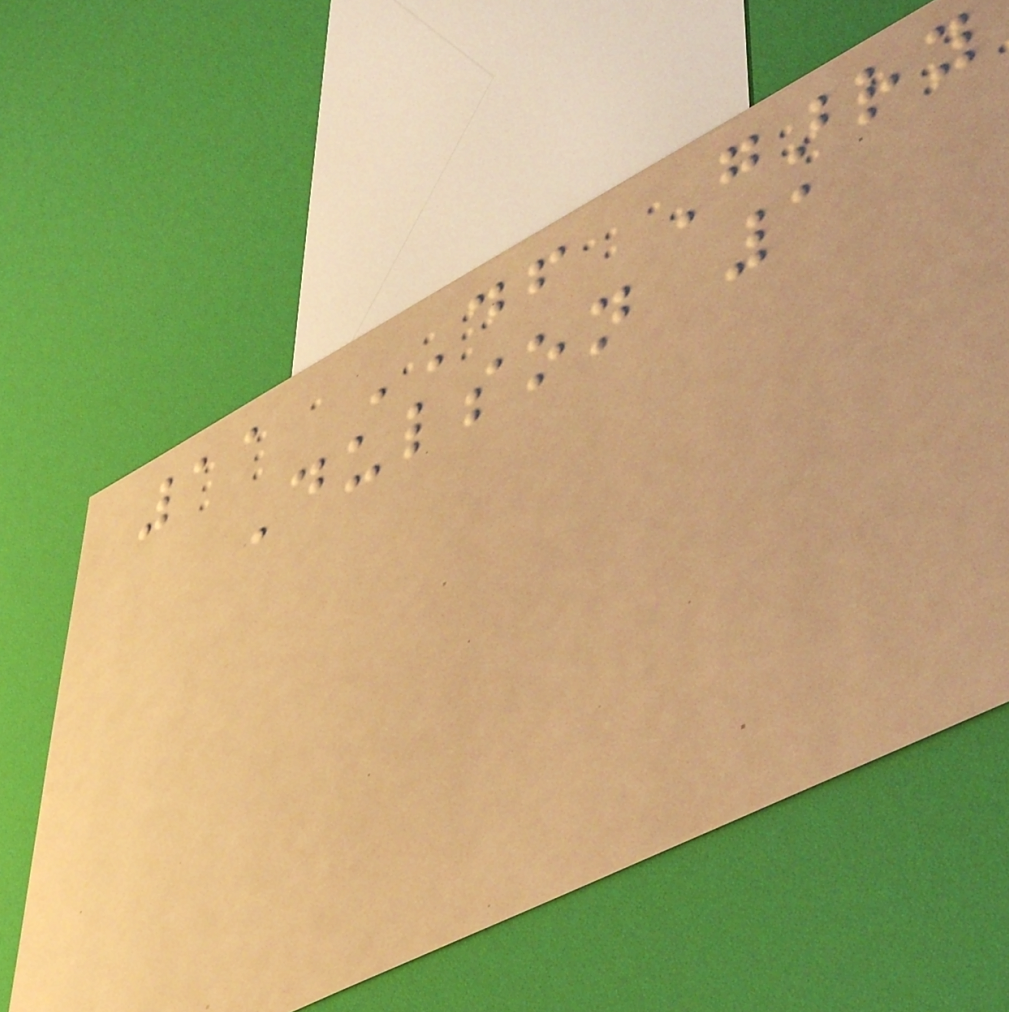11 DF Garry
Dulson 1
